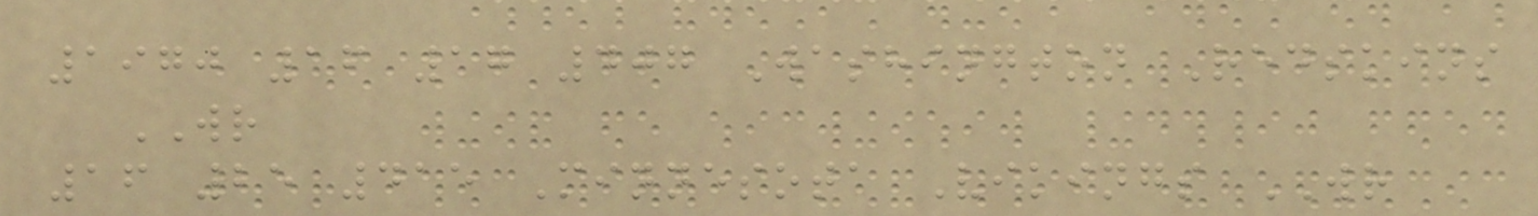1970 16 17 407 Washington Redskins
WR
16 25 415 Minnesota Vikings WR
